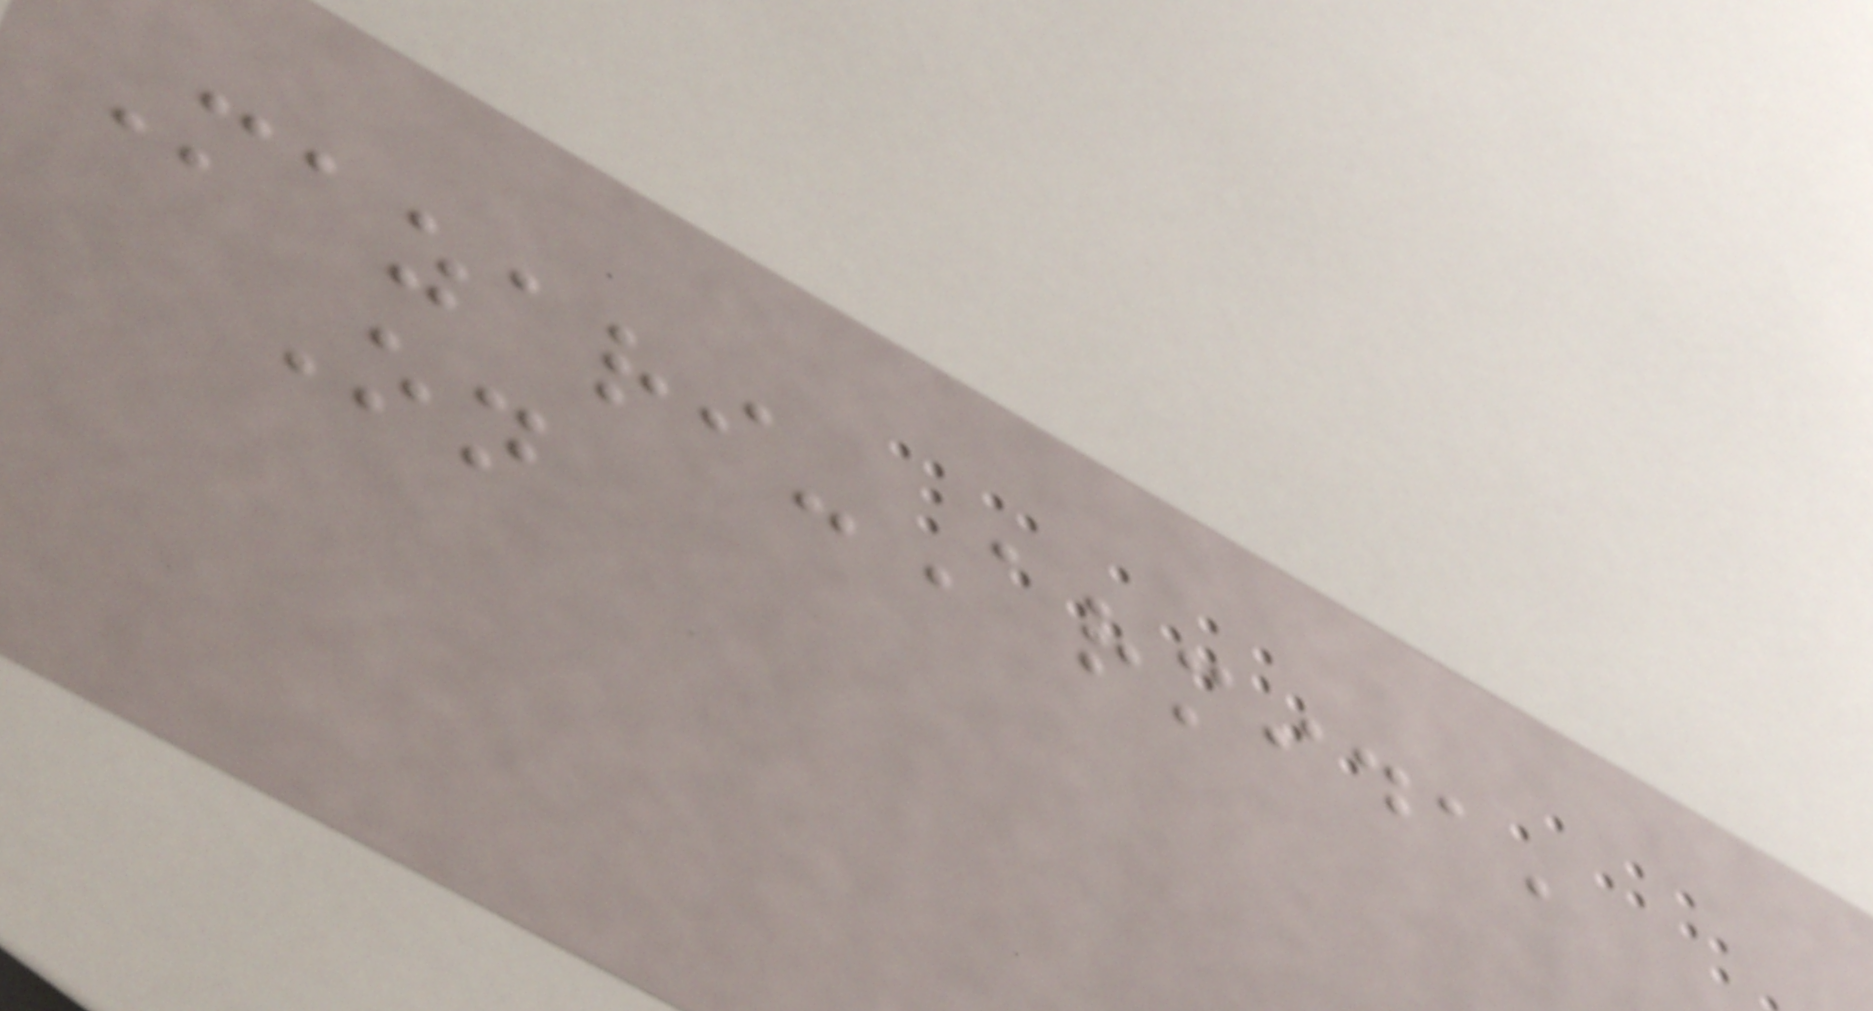Mazari-Armida,
On
